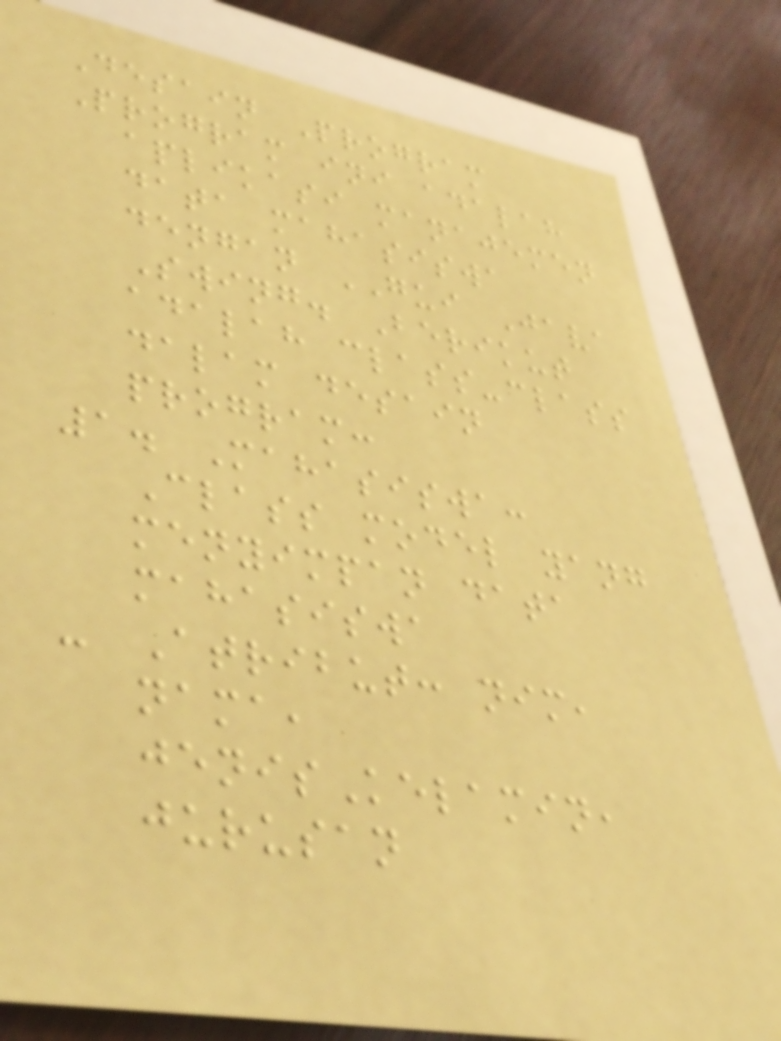Desain Program
Program ini adalah
aplikasi manajemen
data mahasiswa
dengan GUI Java
Swing. Berikut
adalah class-class
dalam desain
program:
1. Mahasiswa:
Class model yang
menyimpan data
mahasiswa
- Atribut: nim,
nama,
jenisKelamin,
jurusan
